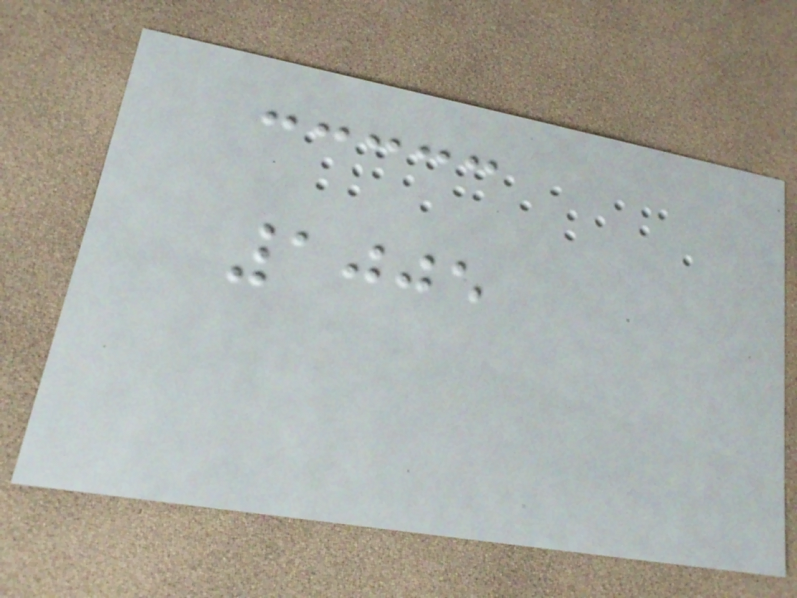1005
